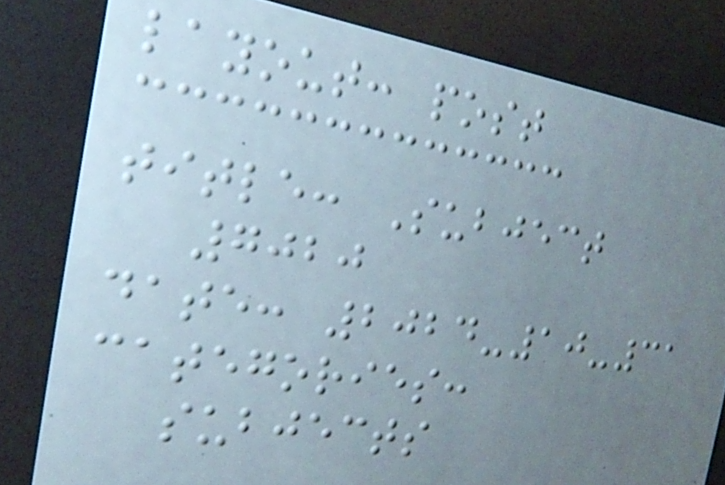layout: post
title: Subject
7020
date: 2024-10-31
categories:
subjects
